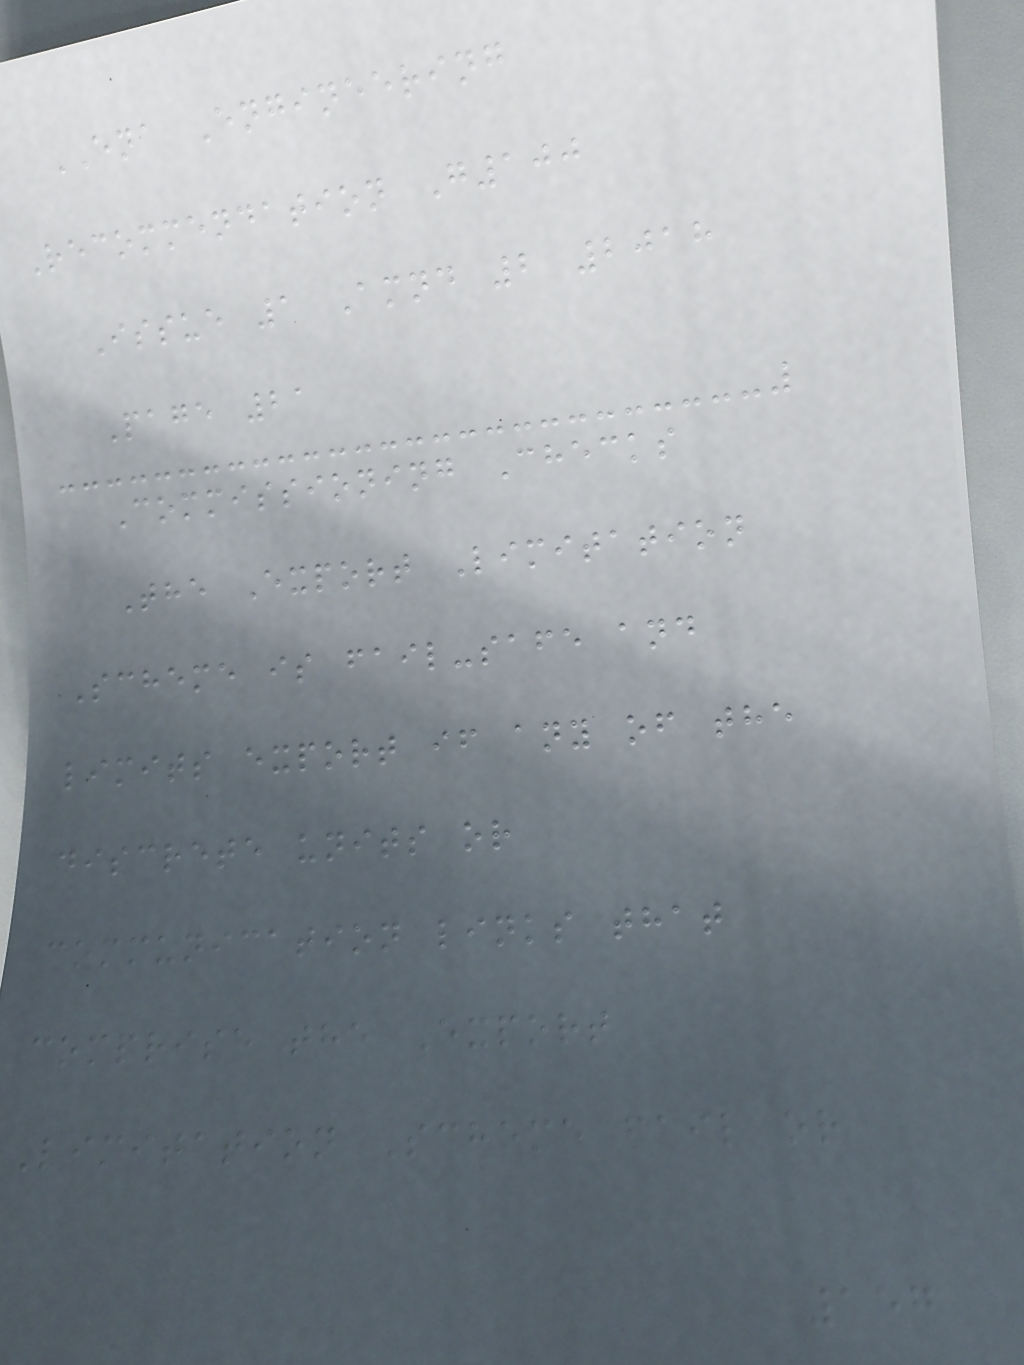ENA Engineering
Recommendation G100
Issue 1 Amnd 2 2018
Page 21
Commissioning Checks
The Export Limitation
Scheme is fail-safe and
limits export if any of the
discrete units or
communication links that
comprise the Export
Limitation Scheme fail or
157
